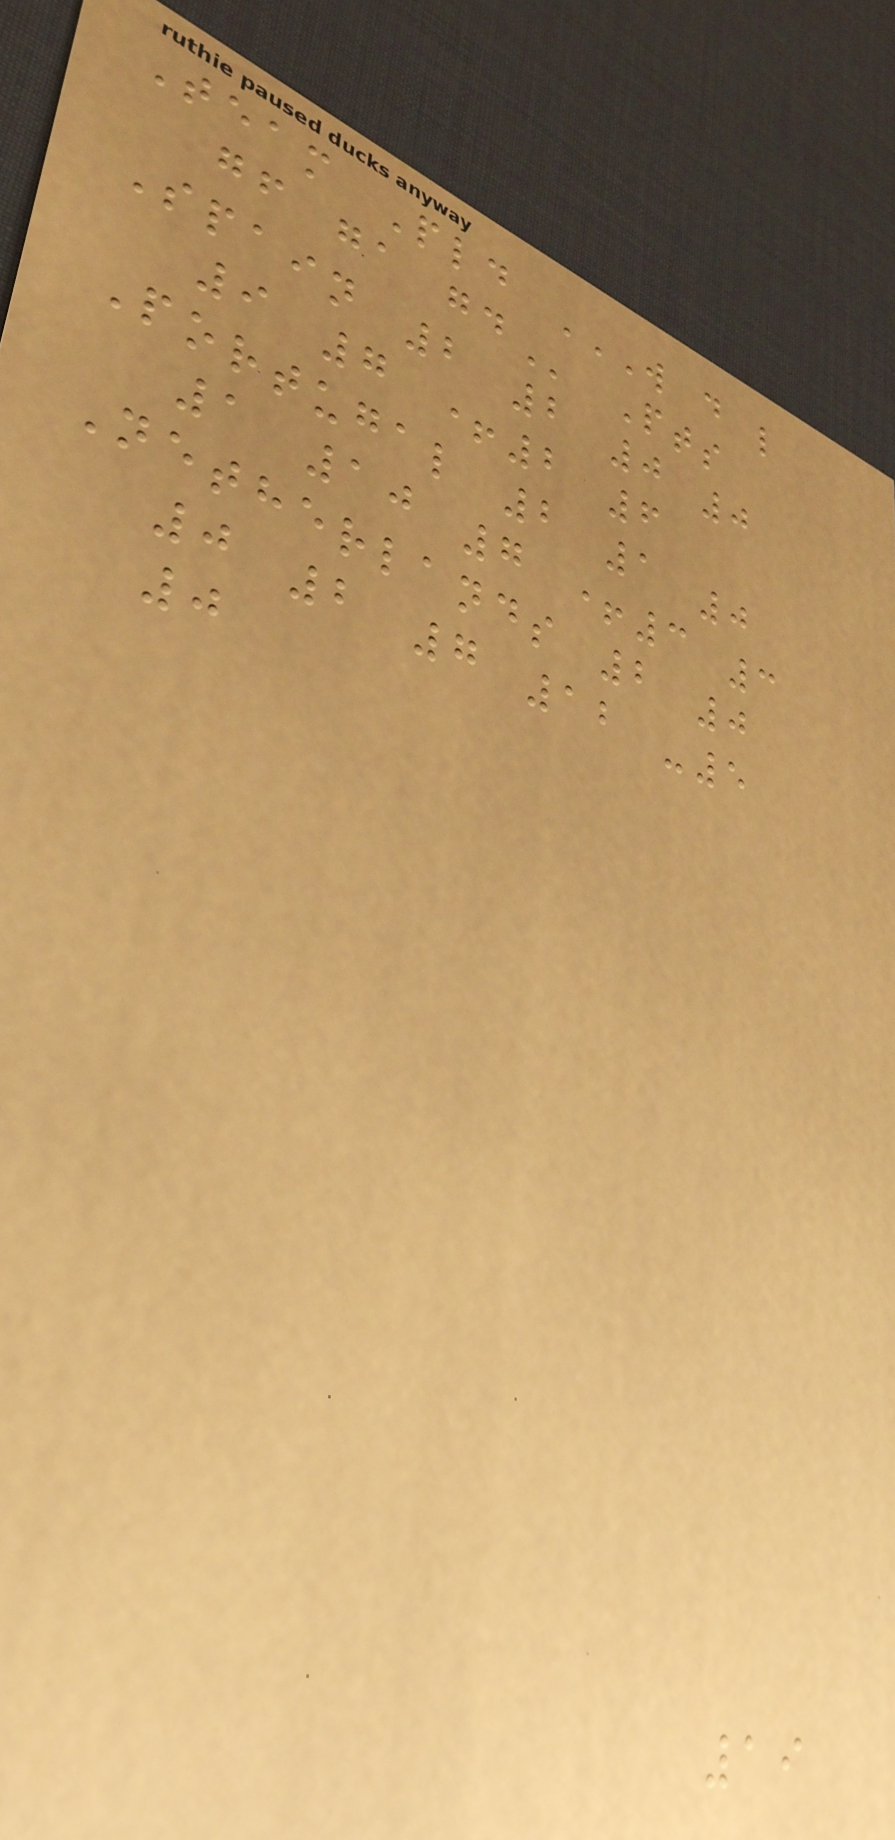Team Pld W D L
GF GA GD Pts
Spain 2 2 0 0
9 7 +2 6
Portugal 2 1 0
1 10 7 +3 3
Netherlands 2 0
0 2 7 12 -5
0
19
